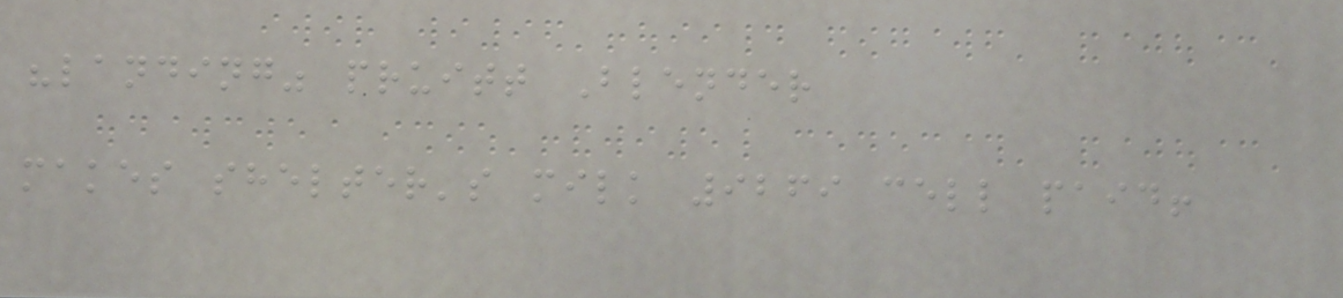"landing" pruitt Blender
makes shelter's milk 9269 cell paid!
